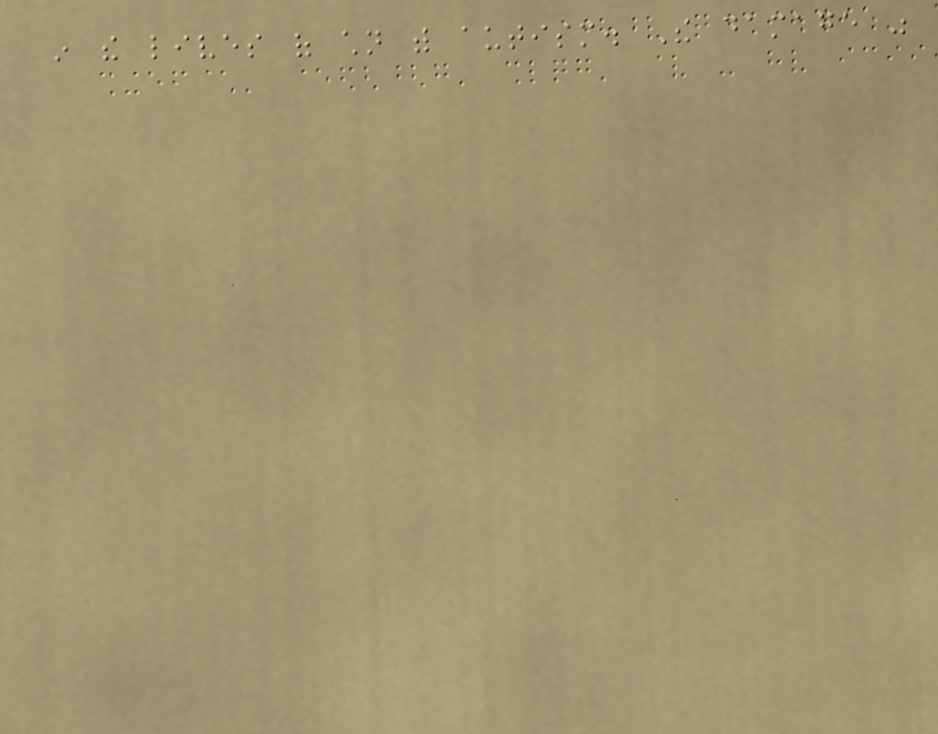in the lives of children with autism. The damage was
